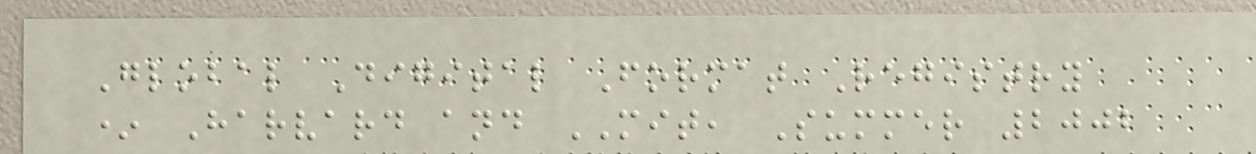Global Digital Format Registry
* Harvard and MIT, Summer 2002
